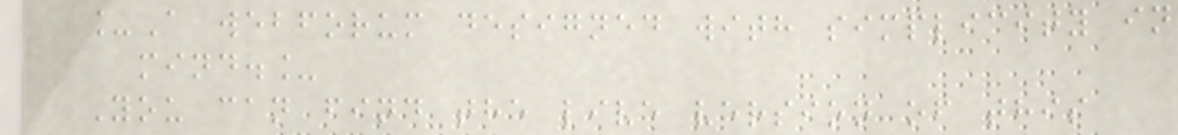_A webforum designed with simplicity in
mind._
You can find the live version of this
